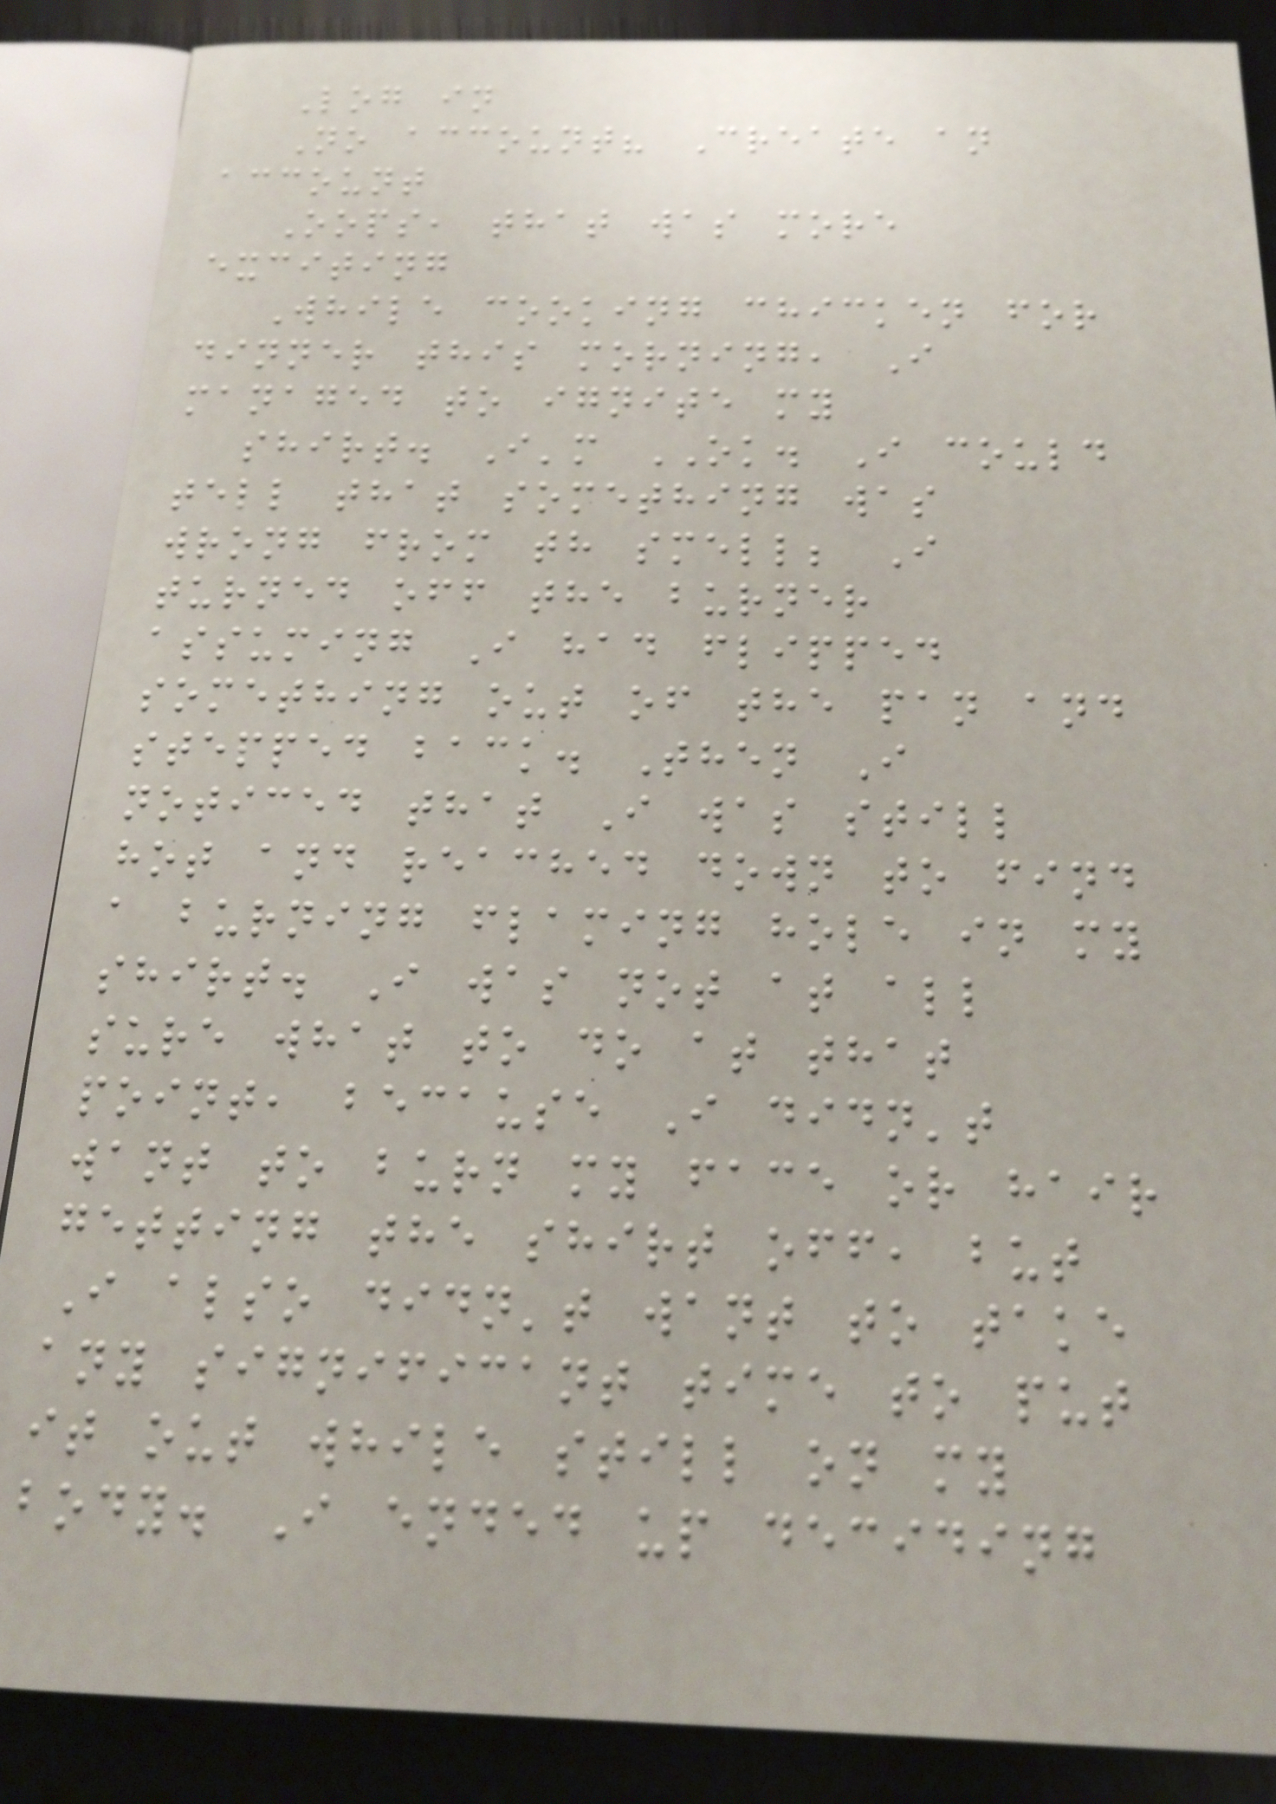Log in
No account? Create an
account
Oops, that was more
exciting
While cooking chicken for
dinner this morning, I
managed to ignite my
shirt. I'm OK. I could
tell that something was
wrong from th smell; I
turned off the burner
assuming I had flipped
something out of the pan and
stepped back. Then I
noticed that I was still
hot and reached down to find
a burning flaming hole in my
shirt. I was not at all
sure what to do at that
point, because I didn't
want to burn my face or hair
getting the shirt off, but
I also didn't want to take
any significant time to put
it out while still on my
body. I ended up deciding
